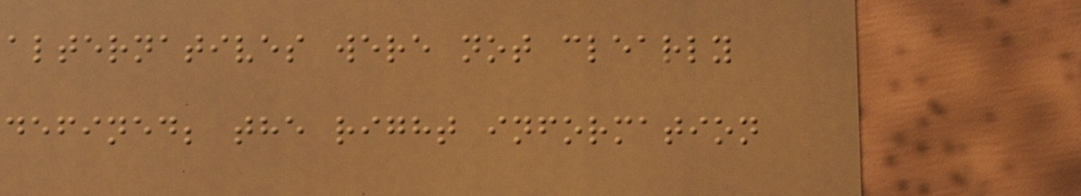alternatives were not clearly
defined; the right information
